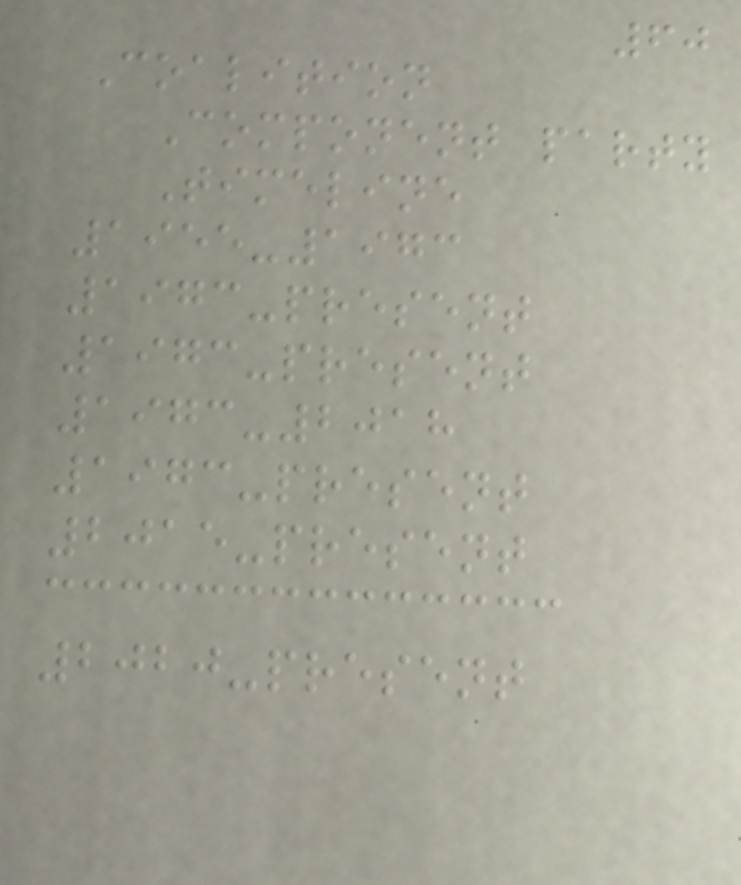60
Coalition
Component party
Timeline
1955-1973
1973-present
1973-present
1973-2018
1973-present
2015-present
2020-present
